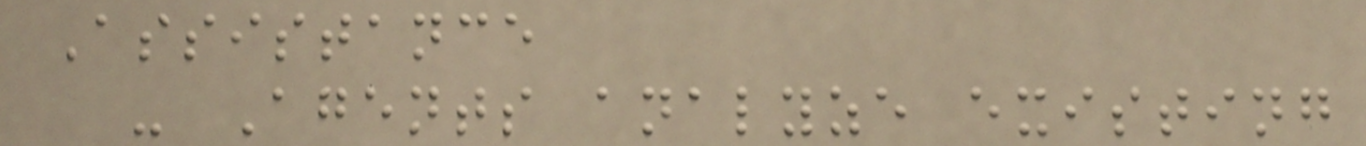Assistance
- Agents analyze existing
